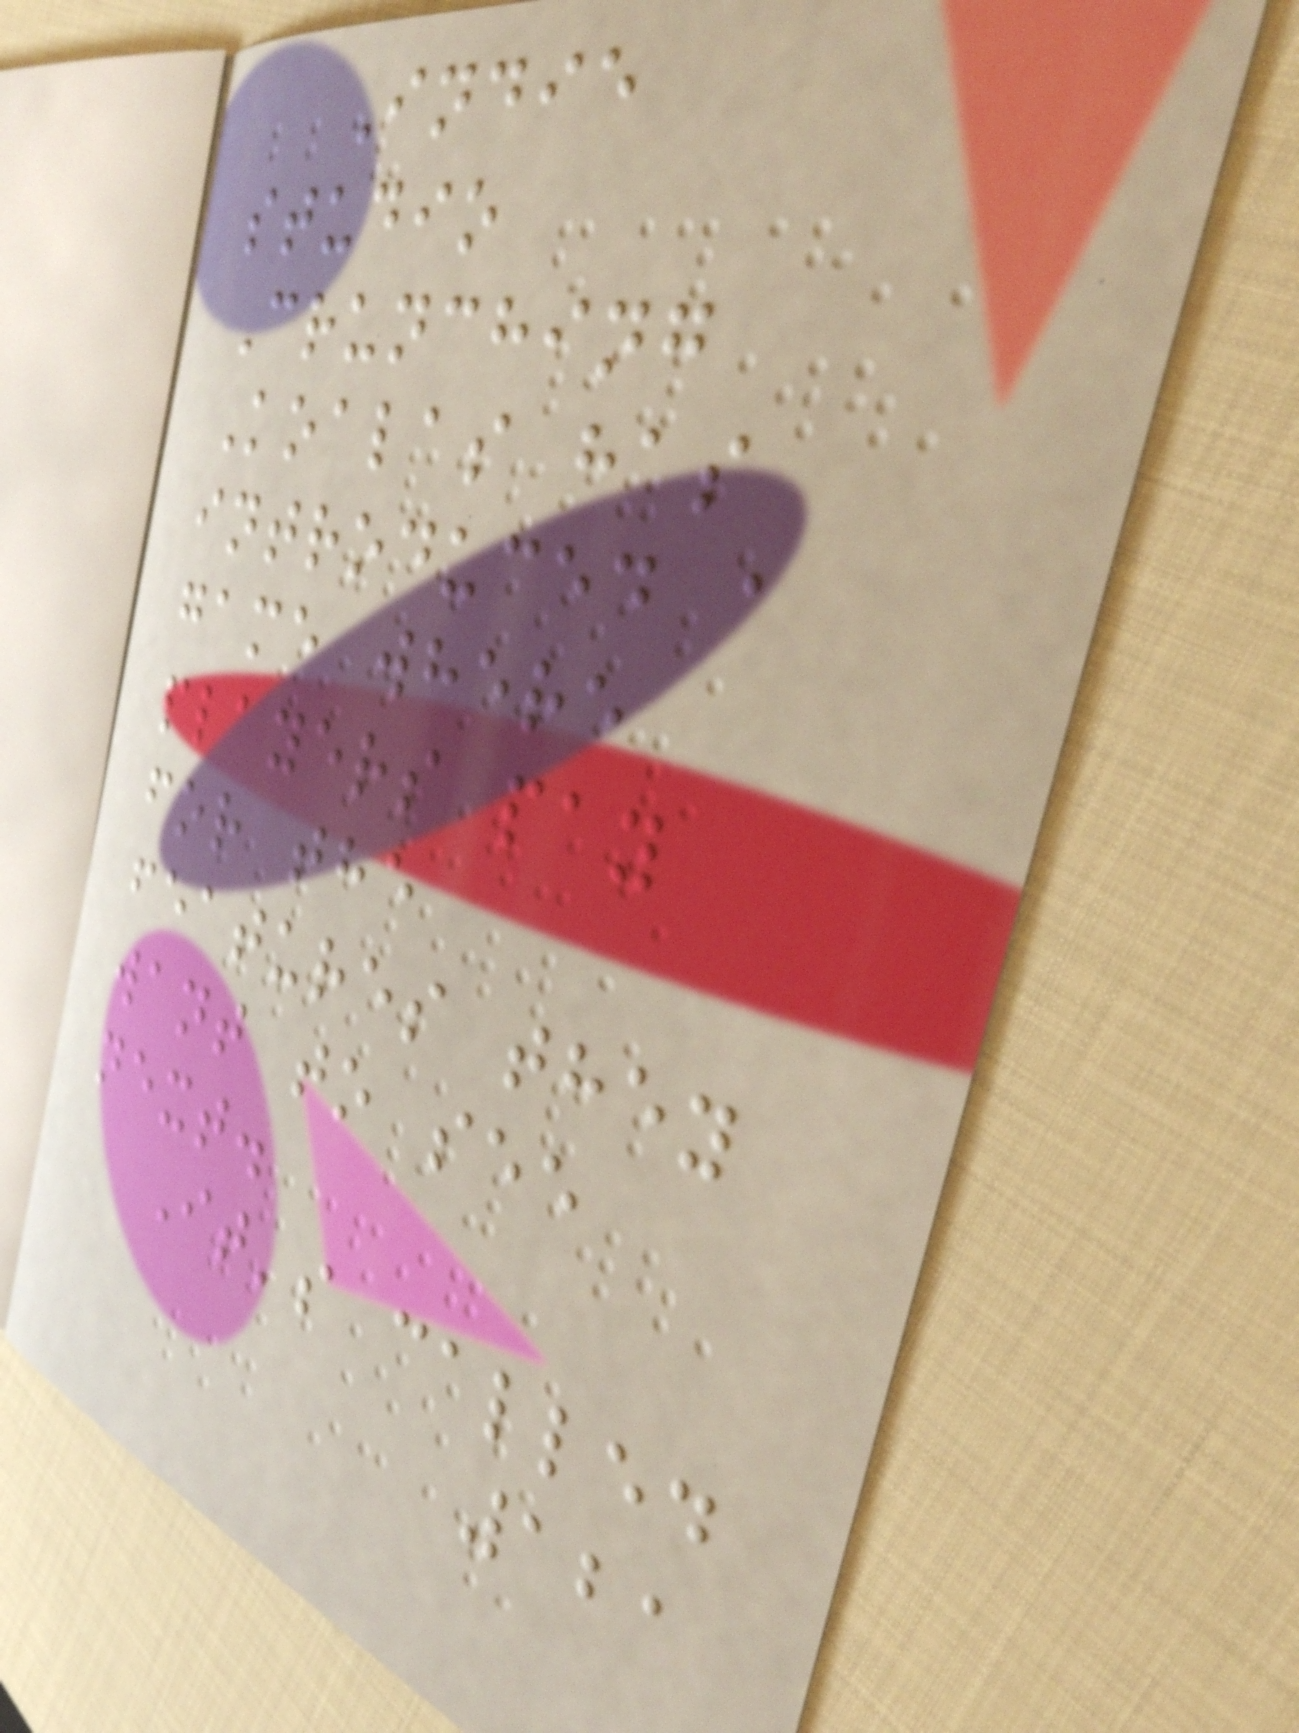Indie
studio
Crunching
Koalas has
introduced a
game where
players pay
for the
features they
want to see
next.
It's called
121
